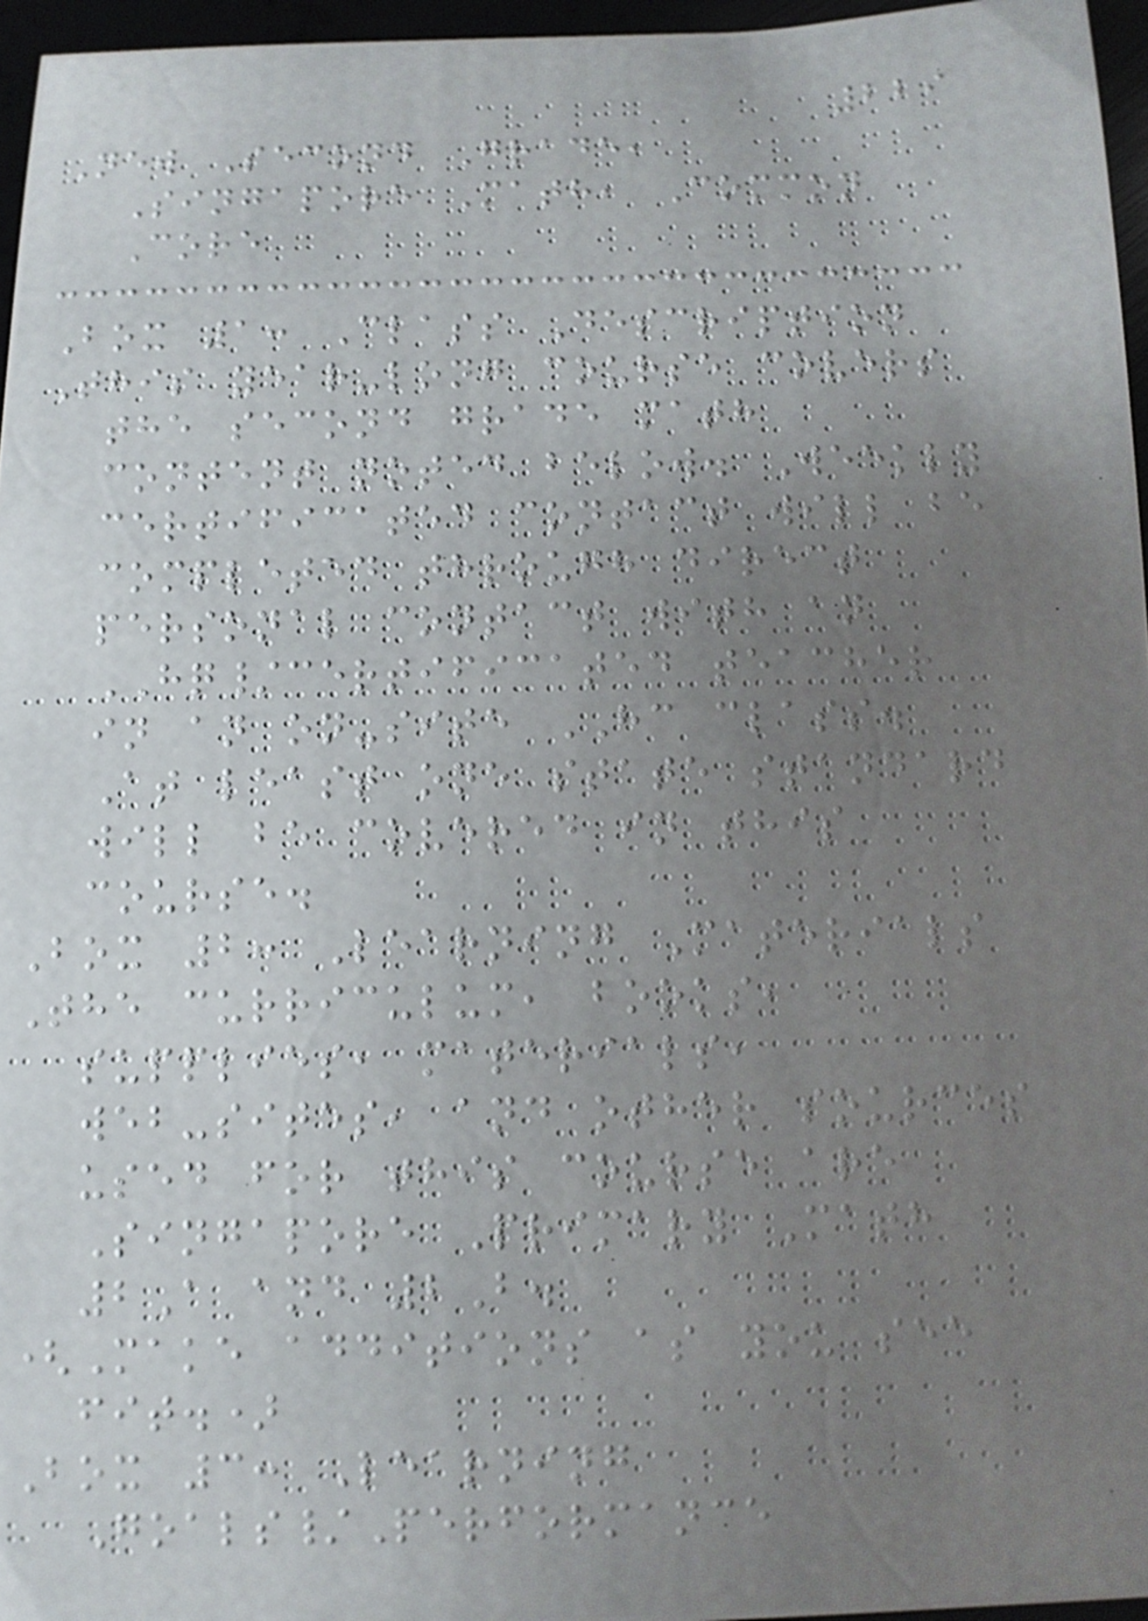229
New Second Grade,
Singapore Math, Common
Core
Box 1: Class Description
This year-long course covers
the second grade math
content noted below. Weekly
certificated contact will be
completed through direct
personal contact with an
HQ/certificated teacher
in an on-site HC class.
At least one state standard
will be covered in this
course.
Box 2: Learning Materials
The curriculum, books,
supplies, materials,
web-sites, and other sources
used for this course are
Singapore Primary Math
2A and 2B.
(Make additions as you see
fit.)
Box 3: Learning
Goals/Performance
